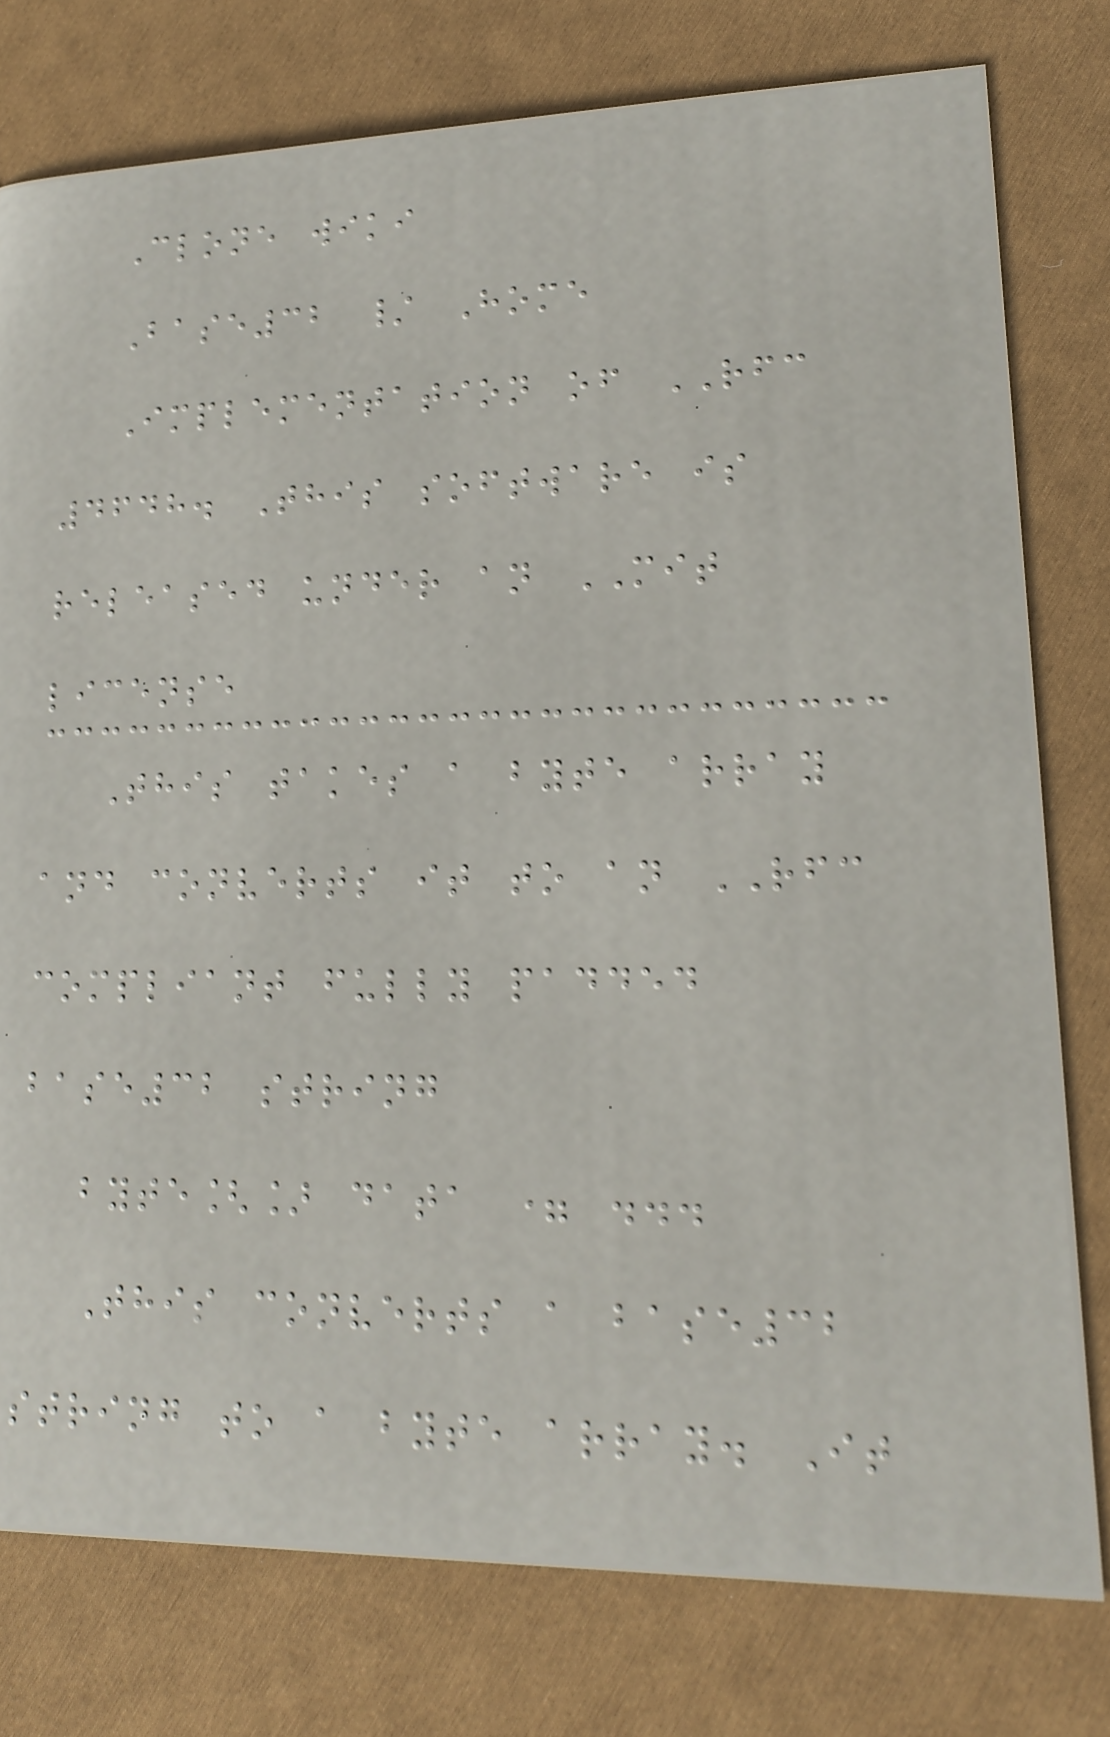Clone wiki
Base32 / Home
Implementation of RFC
4648. This software is
released under an MIT
license
This takes a byte array
and converts it to an RFC
compliant fully padded
base32 string
byte[] data = ...
This converts a base32
string to a byte array. It
